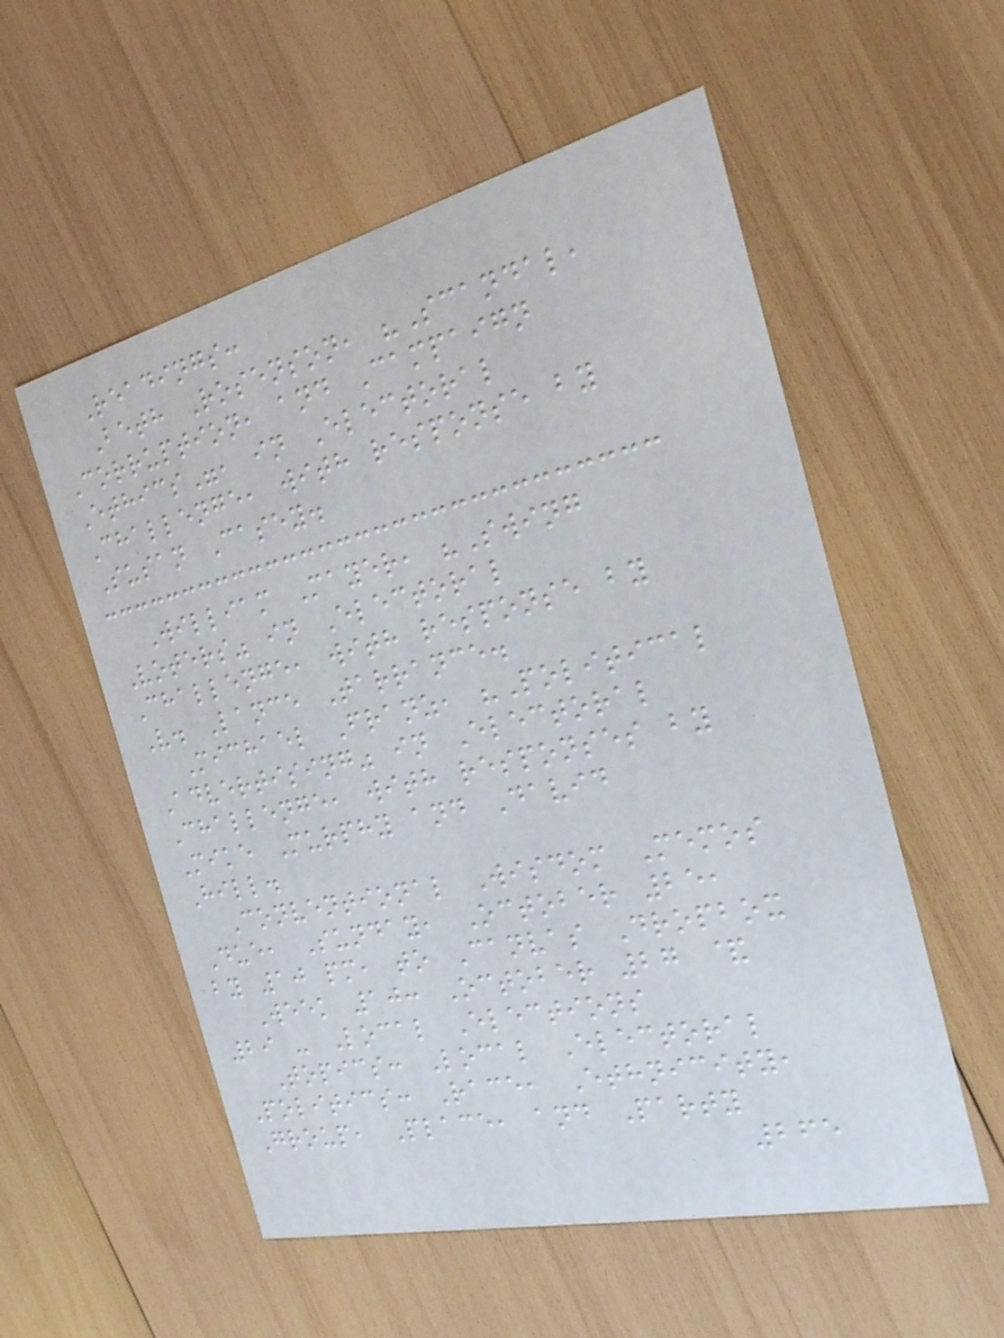Readings:
Beth Rosenson, "Scandal,
Corruption, and Campaign
Ethics", in Electoral
Challenge, with response by
Susan Casey.
William Mayer, "Swing
Voters" in Electoral
Challenge, with response by
V. Lance Tarrance.
Michael Franz, "Political
Advertising" in Electoral
Challenge, with responses by
Mike Murphy and David
Hill.
Conventional Wisdom Memos
Due, Sunday, October 25,
by 10 pm, to Canvas Dropbox
Week 10: October 27 &
29 - Local Elections
Topics: Local Electoral
Politics: Race, Ethnicity,
Group, Place, and Party
265
